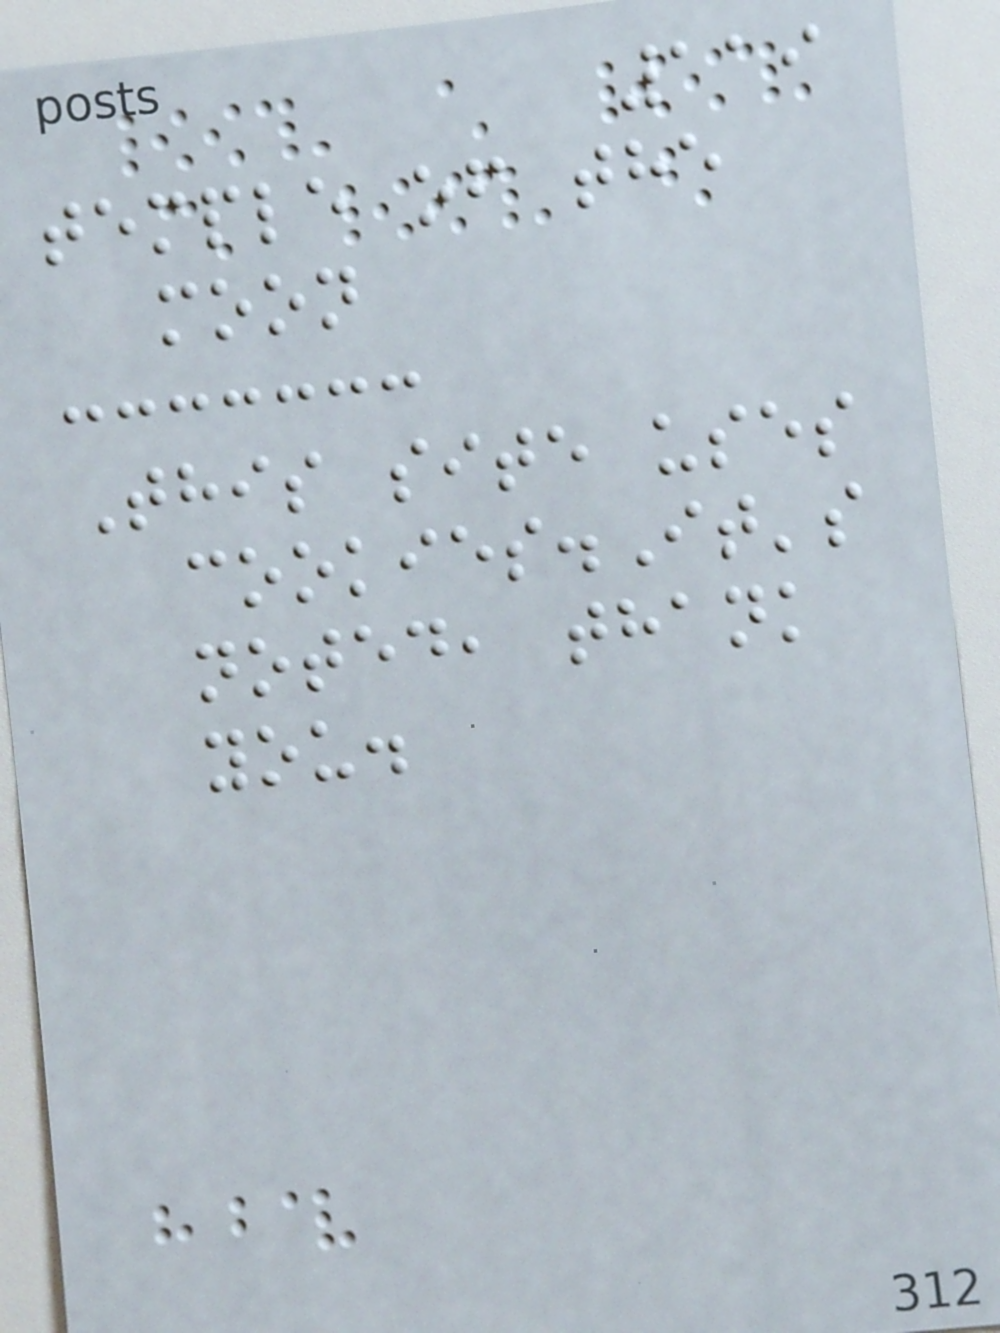119
temple of the
moon
This site uses
cookies.It's
noted, thank
you.
